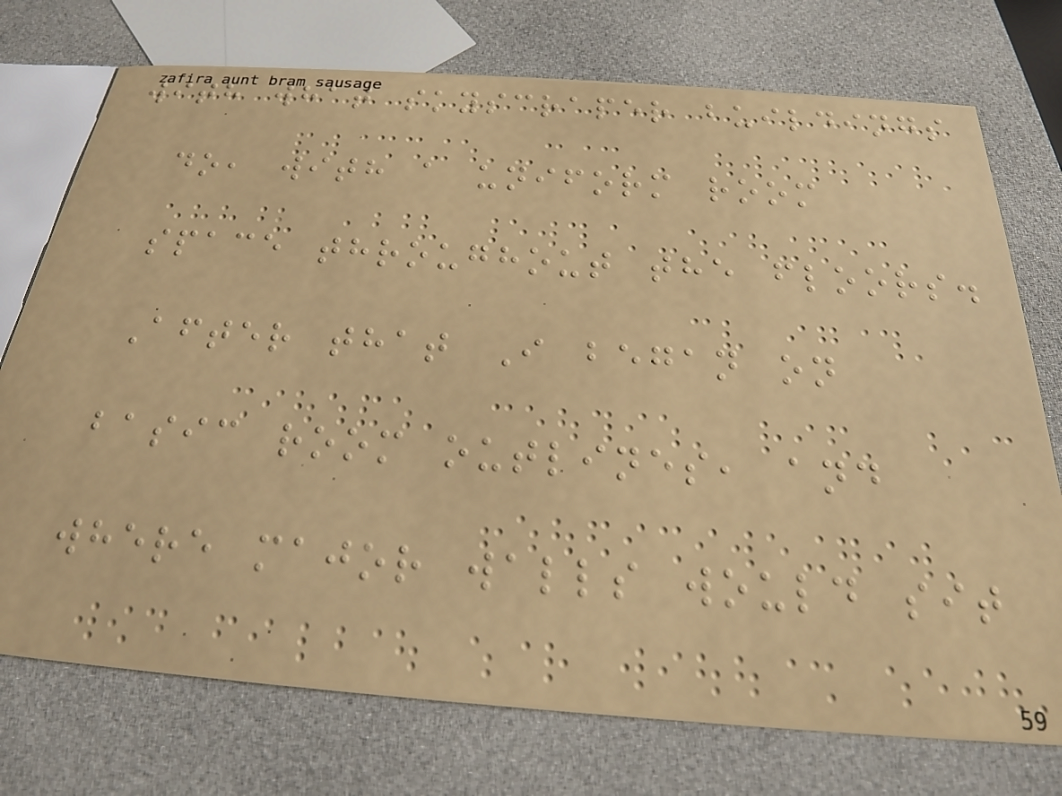with what skyscraper buildings
do, with a uniform room
space throughout the floors.
After that I began on
basic room outlines, and
where major walls would sit
